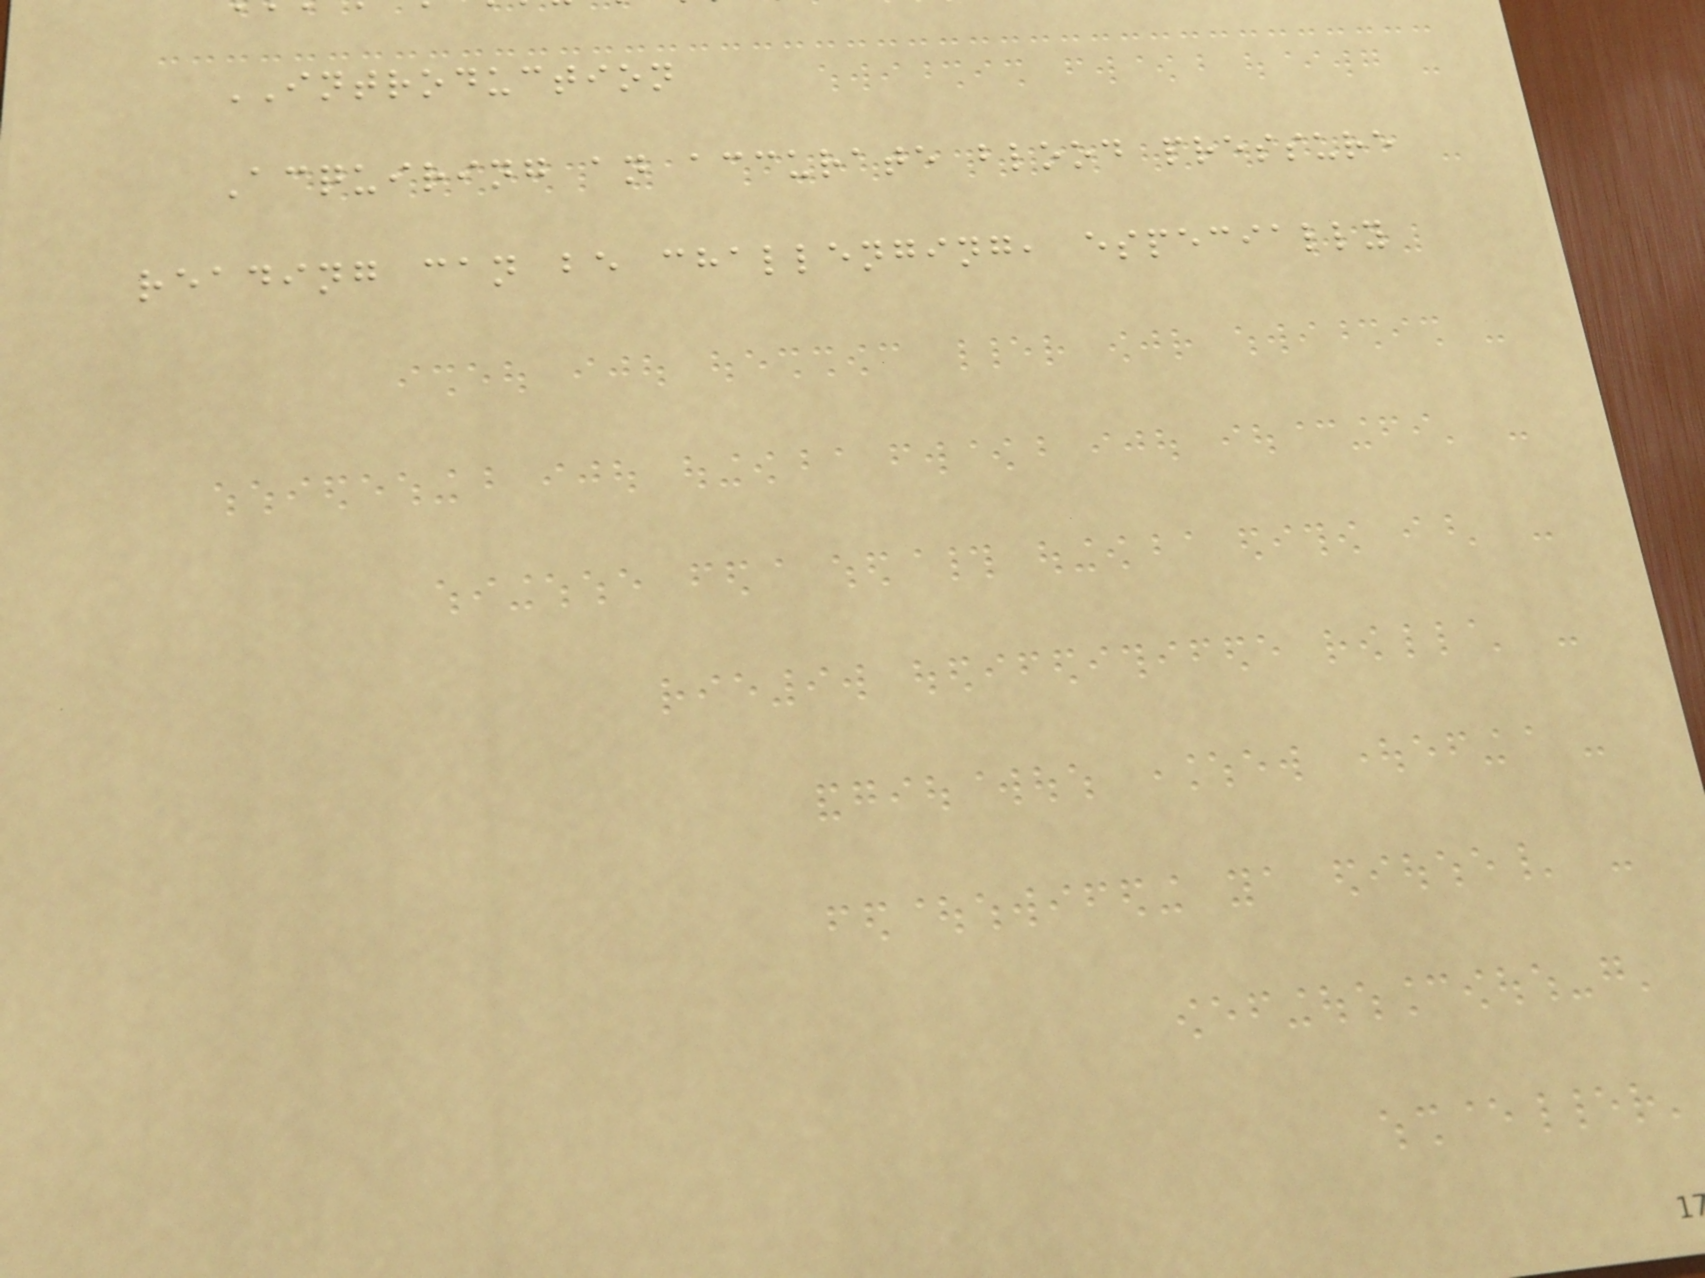INTRODUCTION
Acquiring an accurate blood pressure
reading can be challenging, especially
